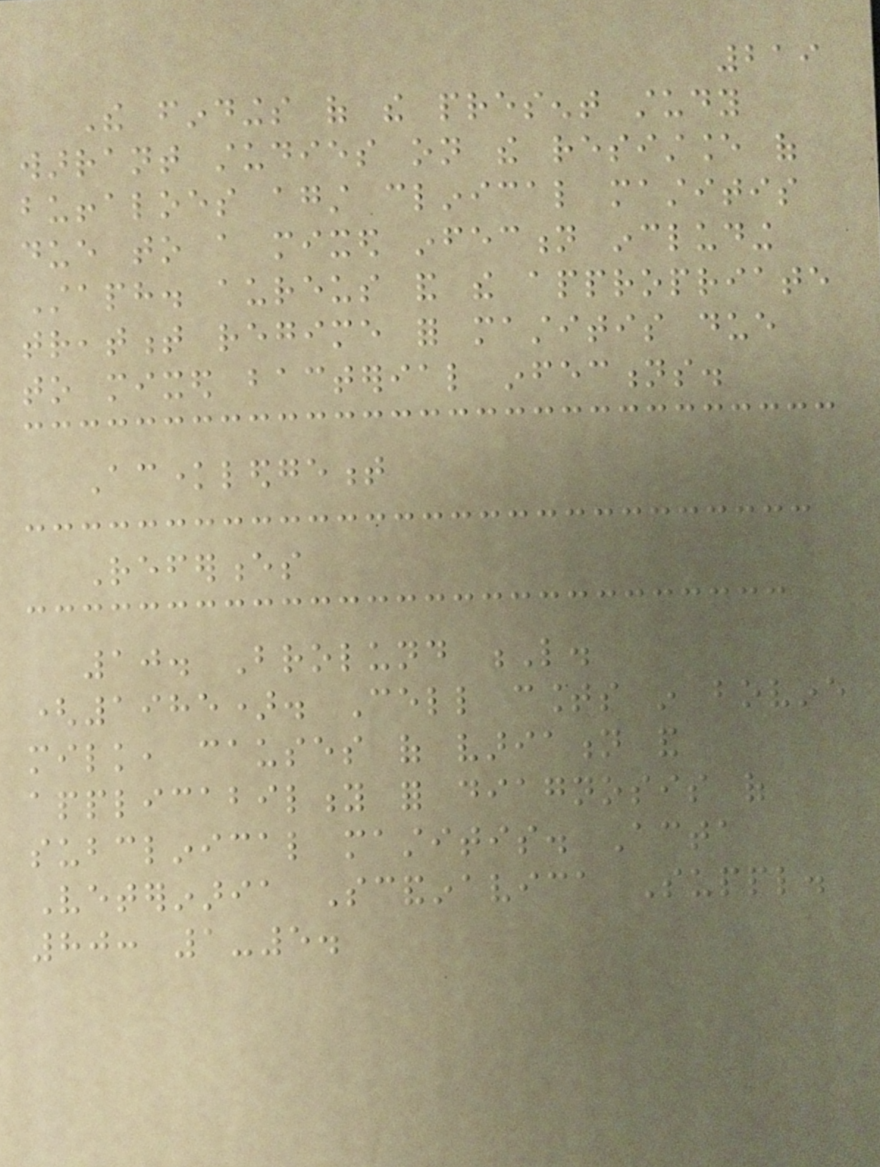219
The findings of the present study
warrant studies on the resistance of
buffaloes against clinical mastitis
due to a mixed infection including
Staph. aureus and the appropriate
treatment regime for mastitis due
to mixed bacterial infections.
Acknowledgement
References
10. Brolund L.
(1985). Cell counts in bovine
milk, causes of variation and
applicability for diagnosis of
subclinical mastitis. Acta
Veterinaria Scandinavica Suppl.
80: 1-5.
